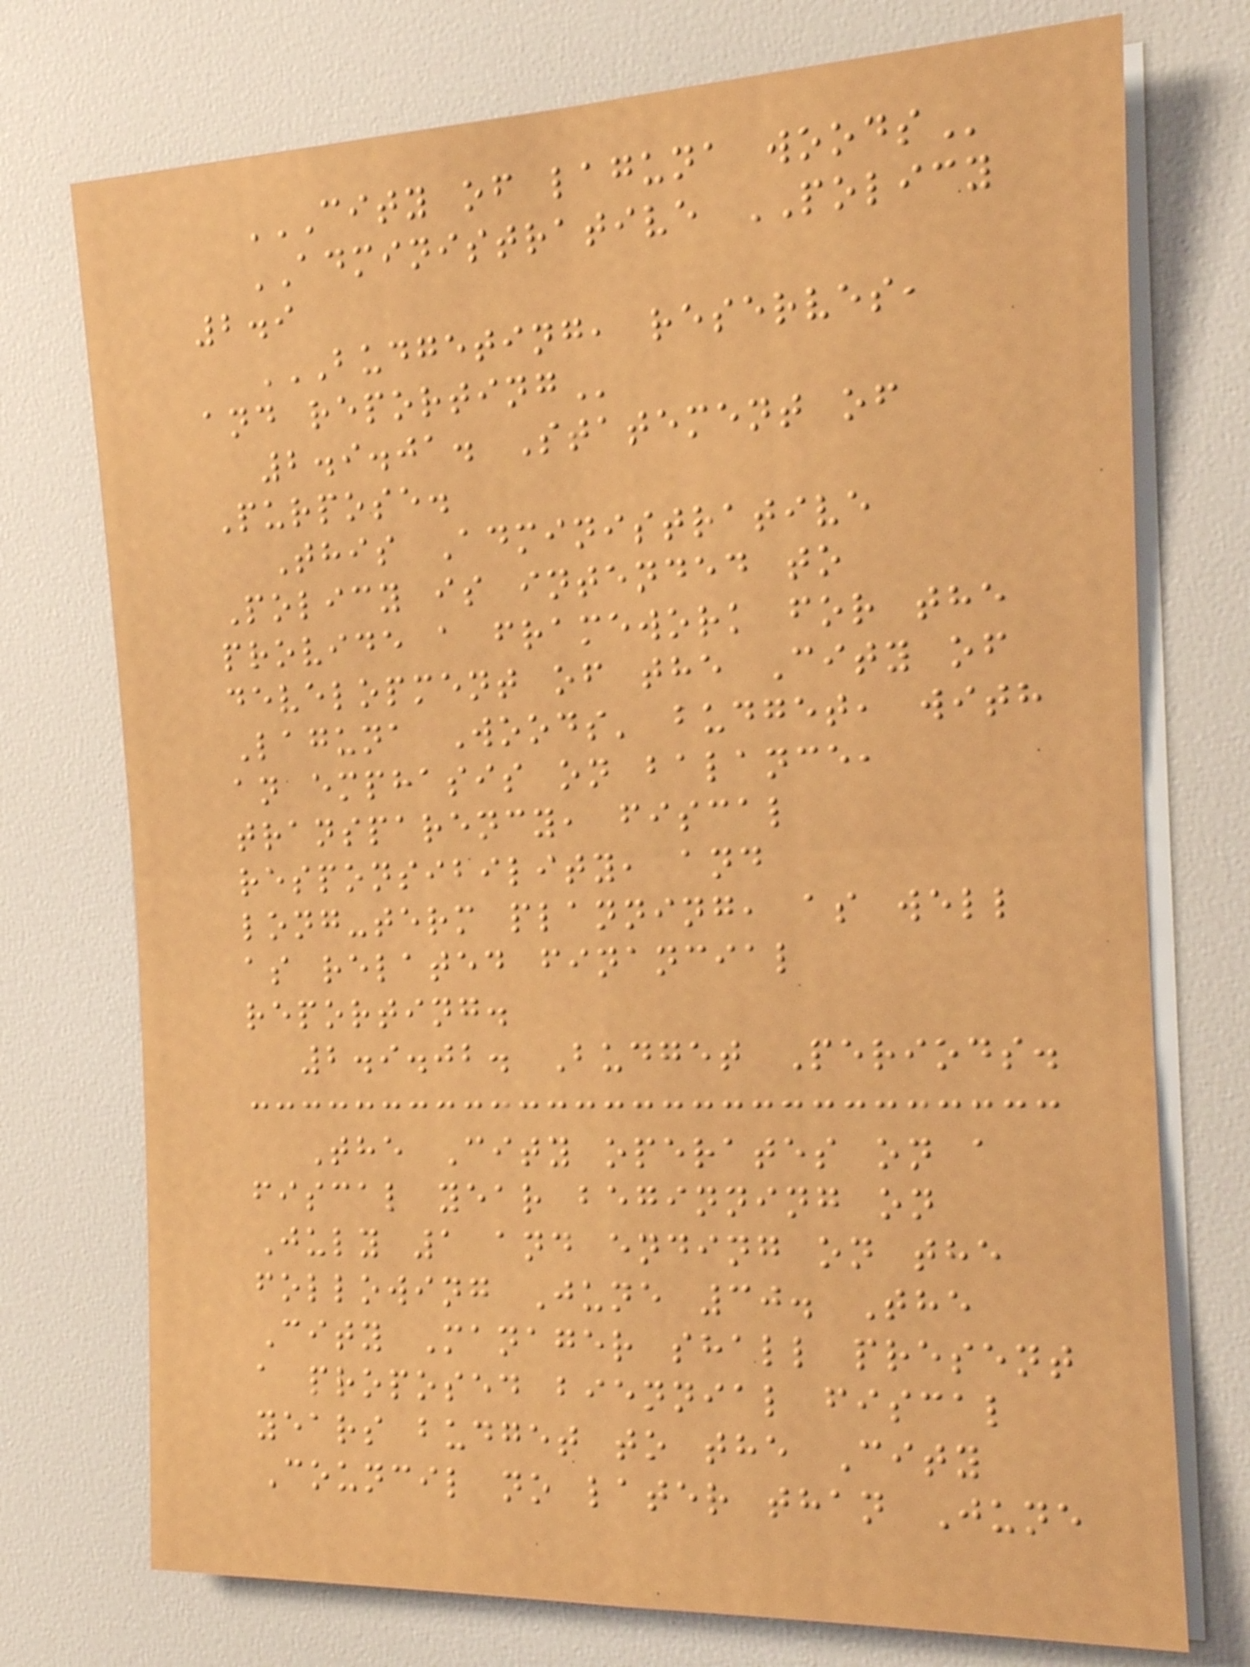CITY OF LAGUNA WOODS
ADMINISTRATIVE POLICY
2.9
BUDGETING, RESERVES,
AND REPORTING
2.9.01. Statement of
Purpose.
This Administrative
Policy is intended to
provide a framework for the
development of the City of
Laguna Woods' budget, with
an emphasis on balance,
transparency, fiscal
responsibility, and
long-term planning, as well
as related financial
reporting.
2.9.02. Budget Periods.
The City operates on a
fiscal year beginning on
July 1 and ending on the
following June 30. The
City Manager shall present
a proposed biennial fiscal
years budget to the City
Council no later than June
